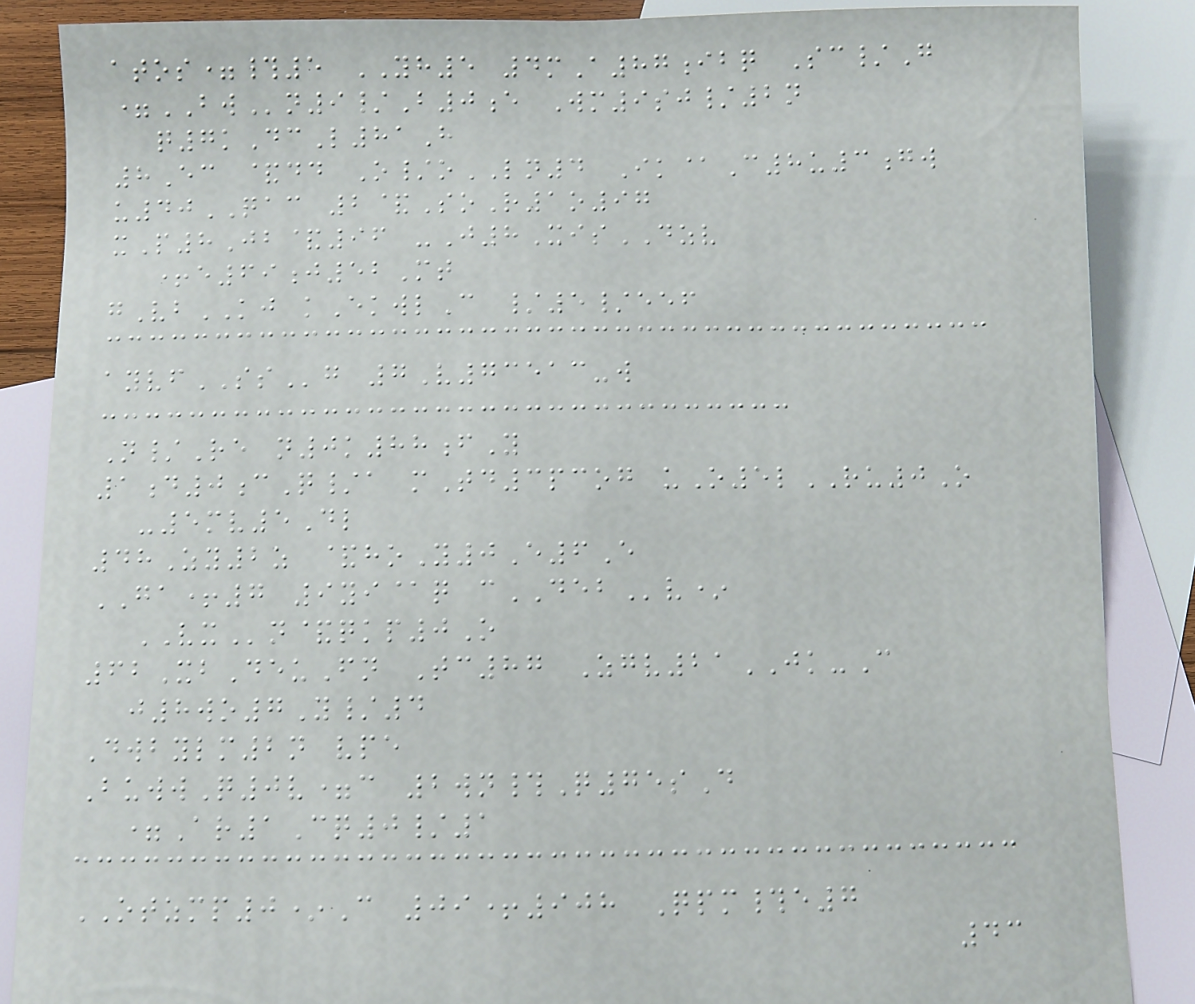atos=#5 YH5 4mA87ibq Sc/G
=BWn9/B0e Wm9sj/2n
q7kDcL81H
8Ec &dd O/oLN4 Ik@C8u3gw
u40QAC 2&SoR1o97
xP8Jb&96 -J8XisDZV
+e69j52Mt
gVbKJ kEkwlC /5/eef
ayvfSSg 7V73513-w
N/Re n0k88fY
1d0cQ/a mTd3pcog uO5lRU0O
-5mv5Dl
48Zy2z &hoY0E6E
GA+7 9yi@q cDEBv*
VXn&qkp0O
62XbDeuFn Tc87 Zgv21JK-C
j8wo7Y/4
Dwbylm2n vpe
BuwwQ0v=c 2wn#Q75sD
=Ar1Cq0/1
OTZMP0*C 09+908 Qpm#e7
43
